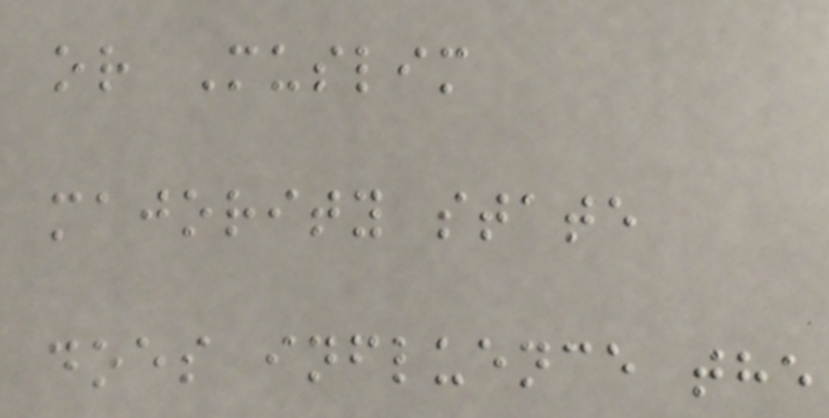or Muslim
majority state
does influence the
